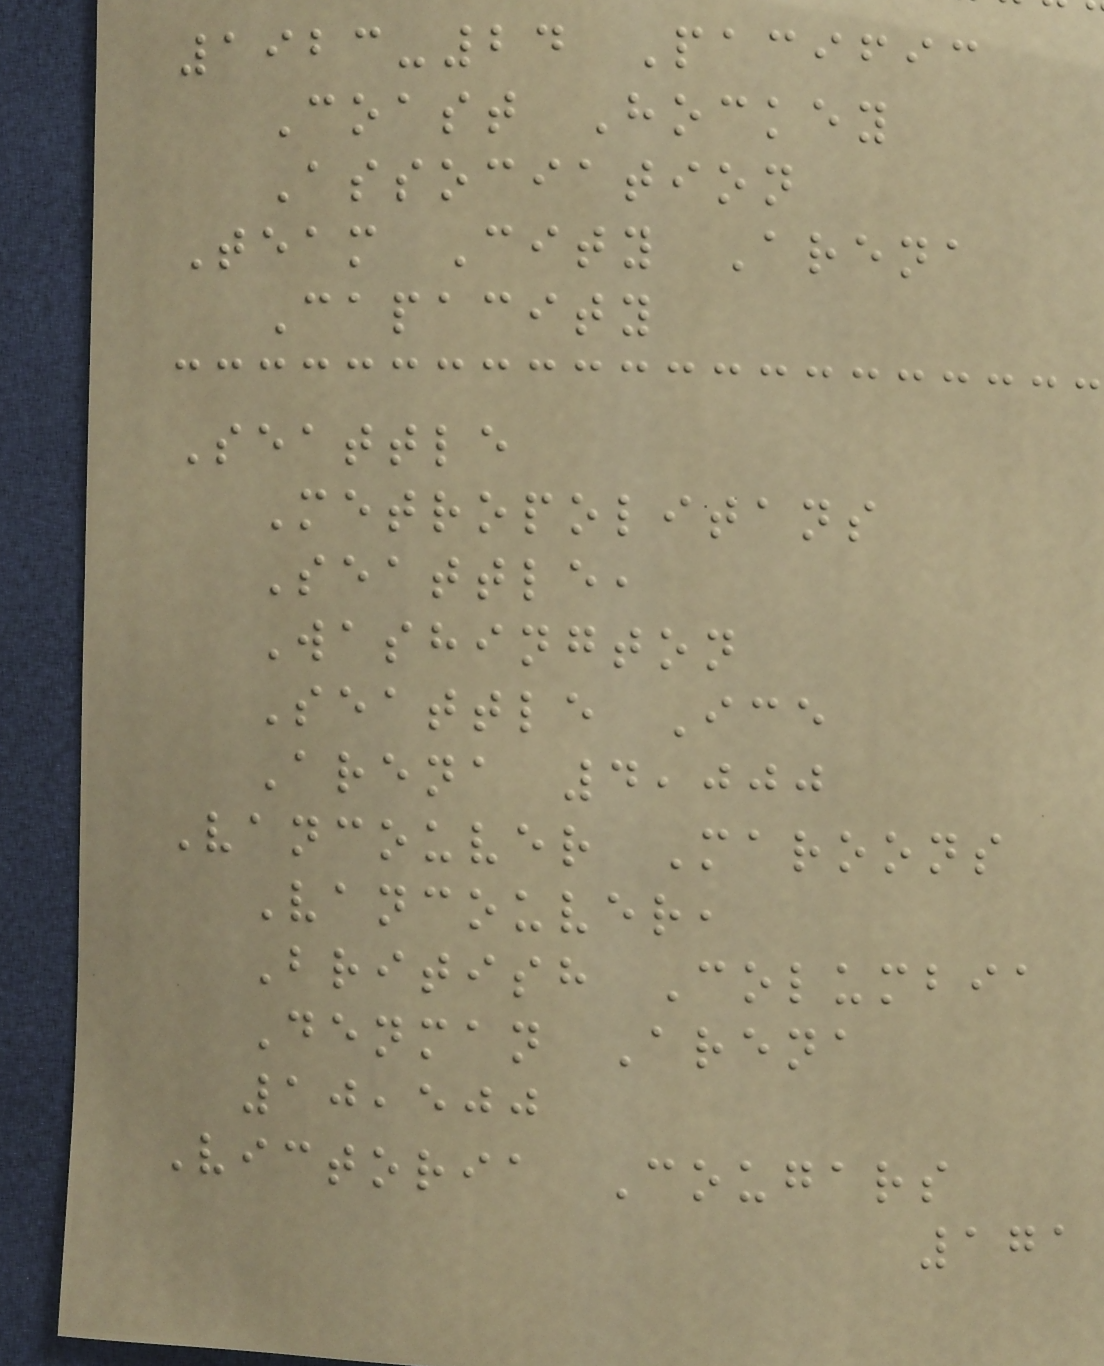1923-24 Pacific
Coast Hockey
Association
Team City Arena
Capacity
Seattle
Metropolitans
Seattle,
Washington
Seattle Ice
Arena 4,000
Vancouver Maroons
Vancouver,
British Columbia
Denman Arena
10,500
Victoria Cougars
171
